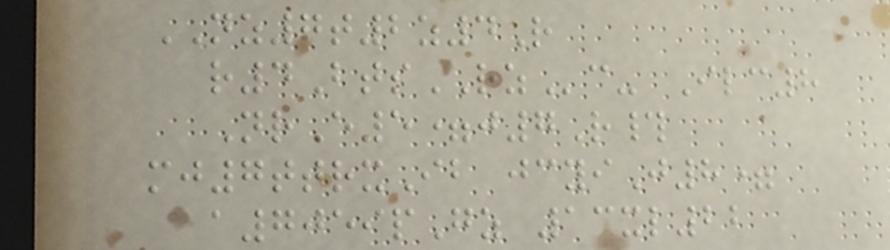NZ7t2z4R
r4BtsRZc- Ilc8
NrE5=j7R#
mj7ttrxIb jcyiJ8=
a7059pGz 13xl22
